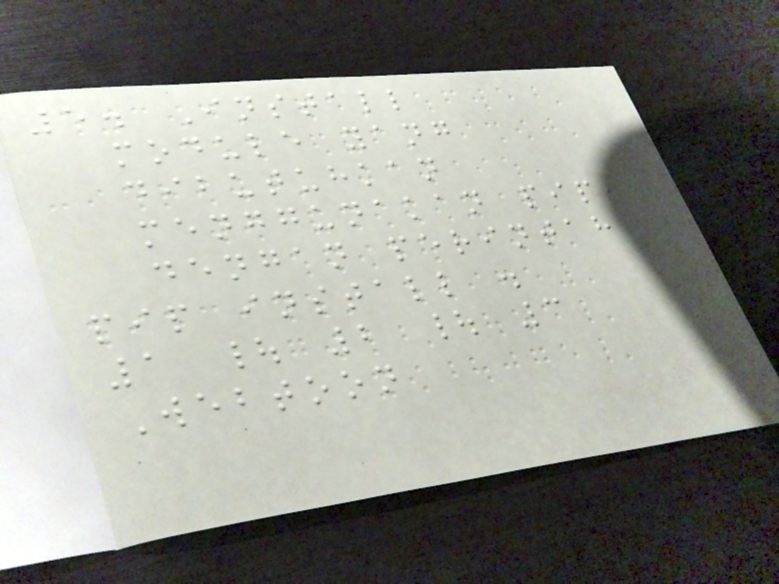5. Install
module yang
dibutuhkan
menggunakan pip,
dengan perintah
pip install .
1 | 2 | 3
Webtoon
